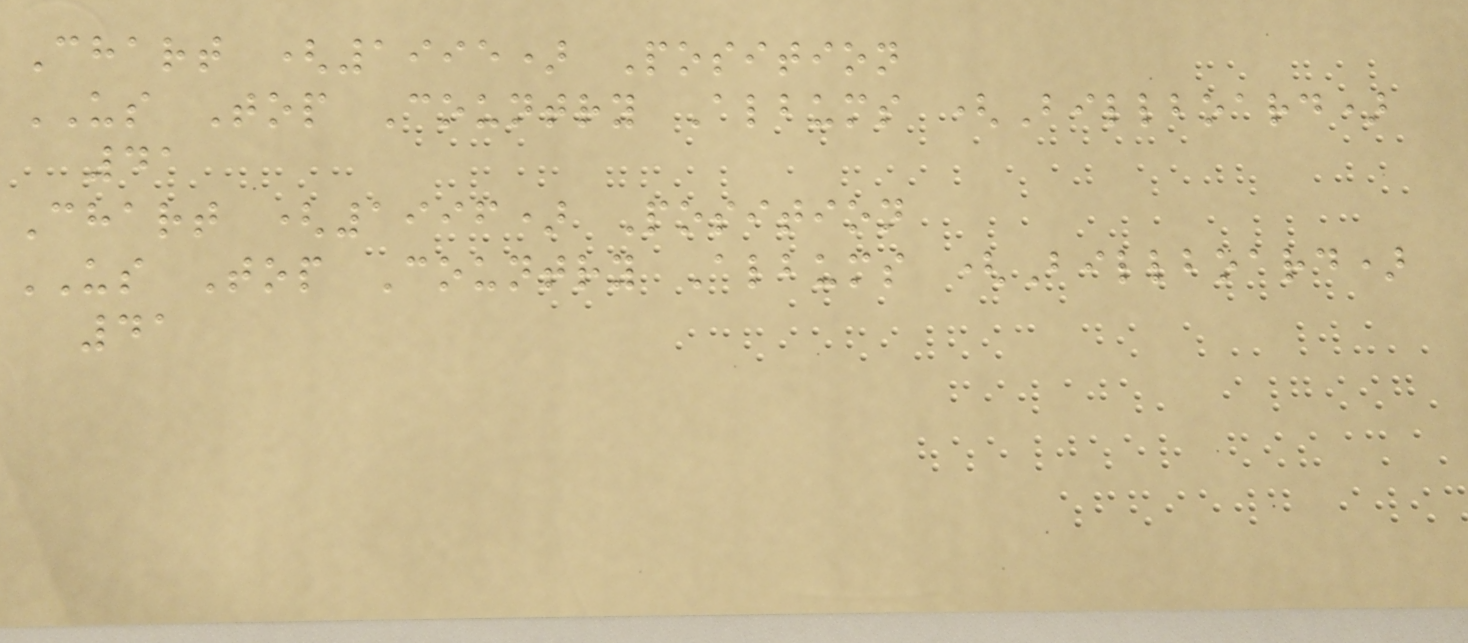Chart (1995) Position
US Top Country Albums (Billboard)
41
Chart (1996) Position
US Top Country Albums (Billboard)
41
